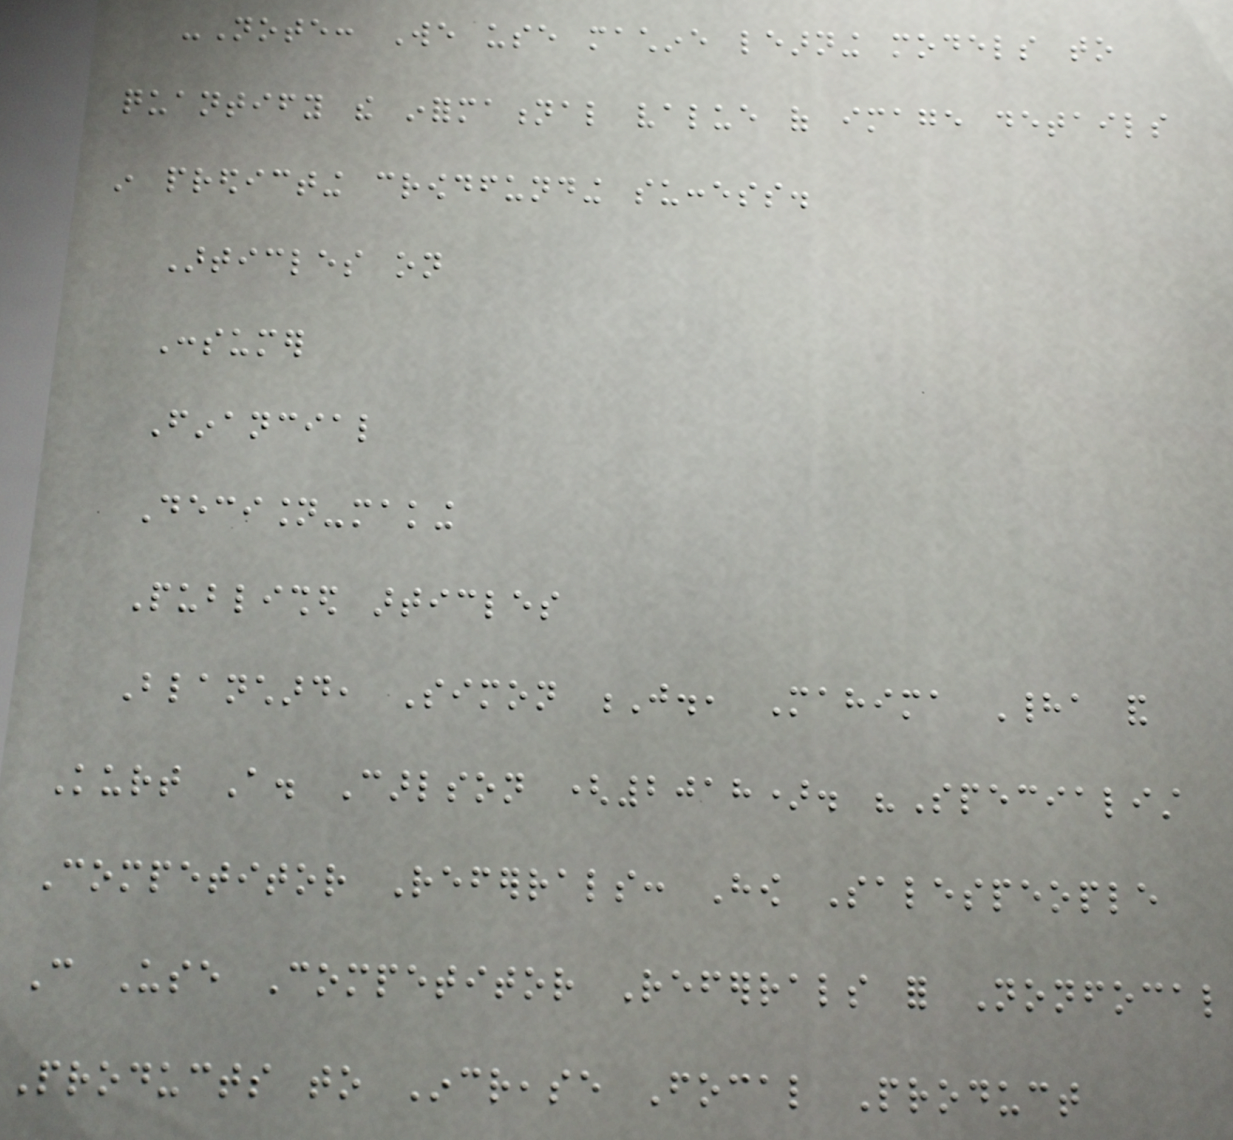-Note: We use machine learning models to
quantify the informational value of image details
in predicting crowdfunding success.
Articles on
Consumer
Financial
Decision-making
Published articles
Blanchard, Simon J., Mahima Hada and
Kurt A. Carlson (2018). "Specialist
Competitor Referrals: How Salespeople
Can Use Competitor Referrals for Nonfocal
Products to Increase Focal Product
